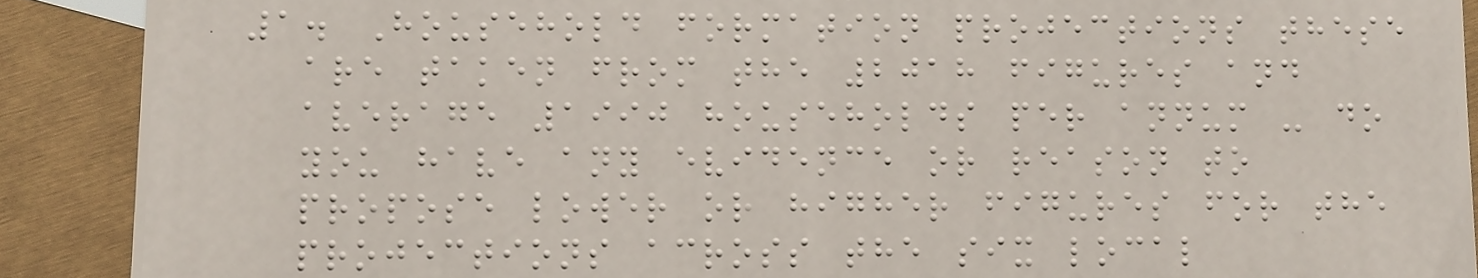1. Household formation projections these
are taken from the 2018 figures and
average 1990 households per annum - do
you have any evidence or reason to
propose lower or higher figures for the
projections across the six local
